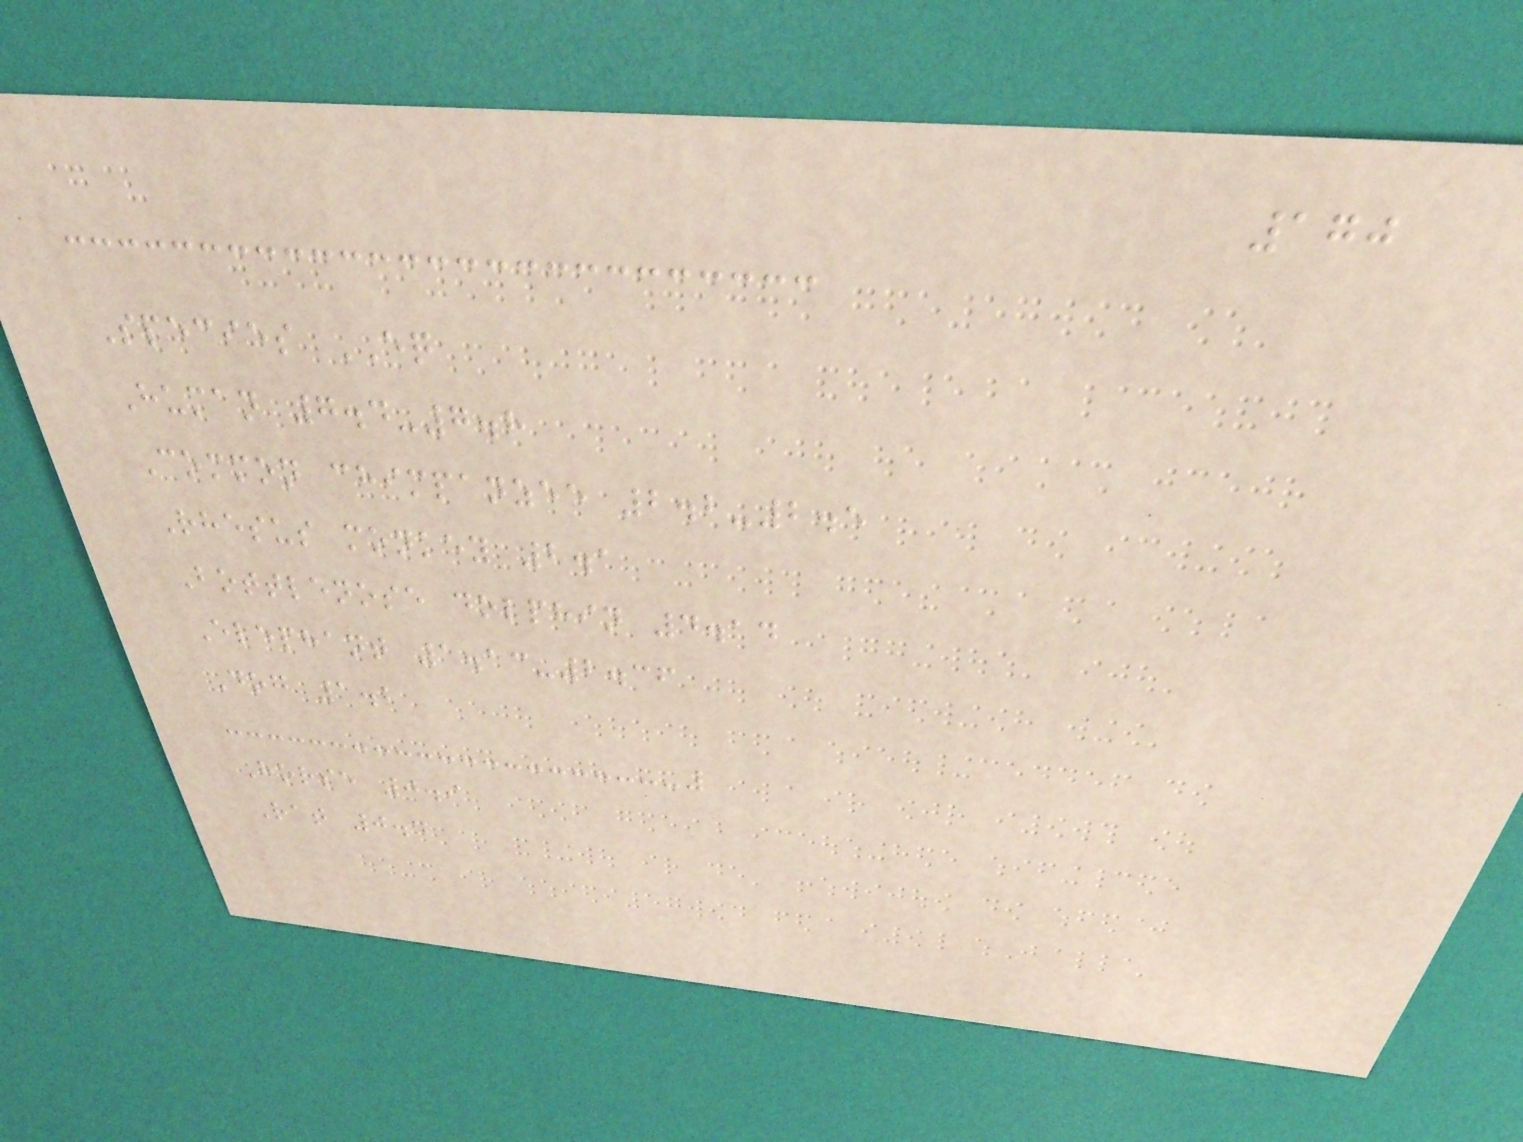170
Species EQ
Human 7.4-7.8
Common chimpanzee 2.2-2.5
Rhesus monkey 2.1
Bottlenose dolphin 4.14
Elephant 1.13-2.36
Dog 1.2
Horse 0.9
Rat 0.4
